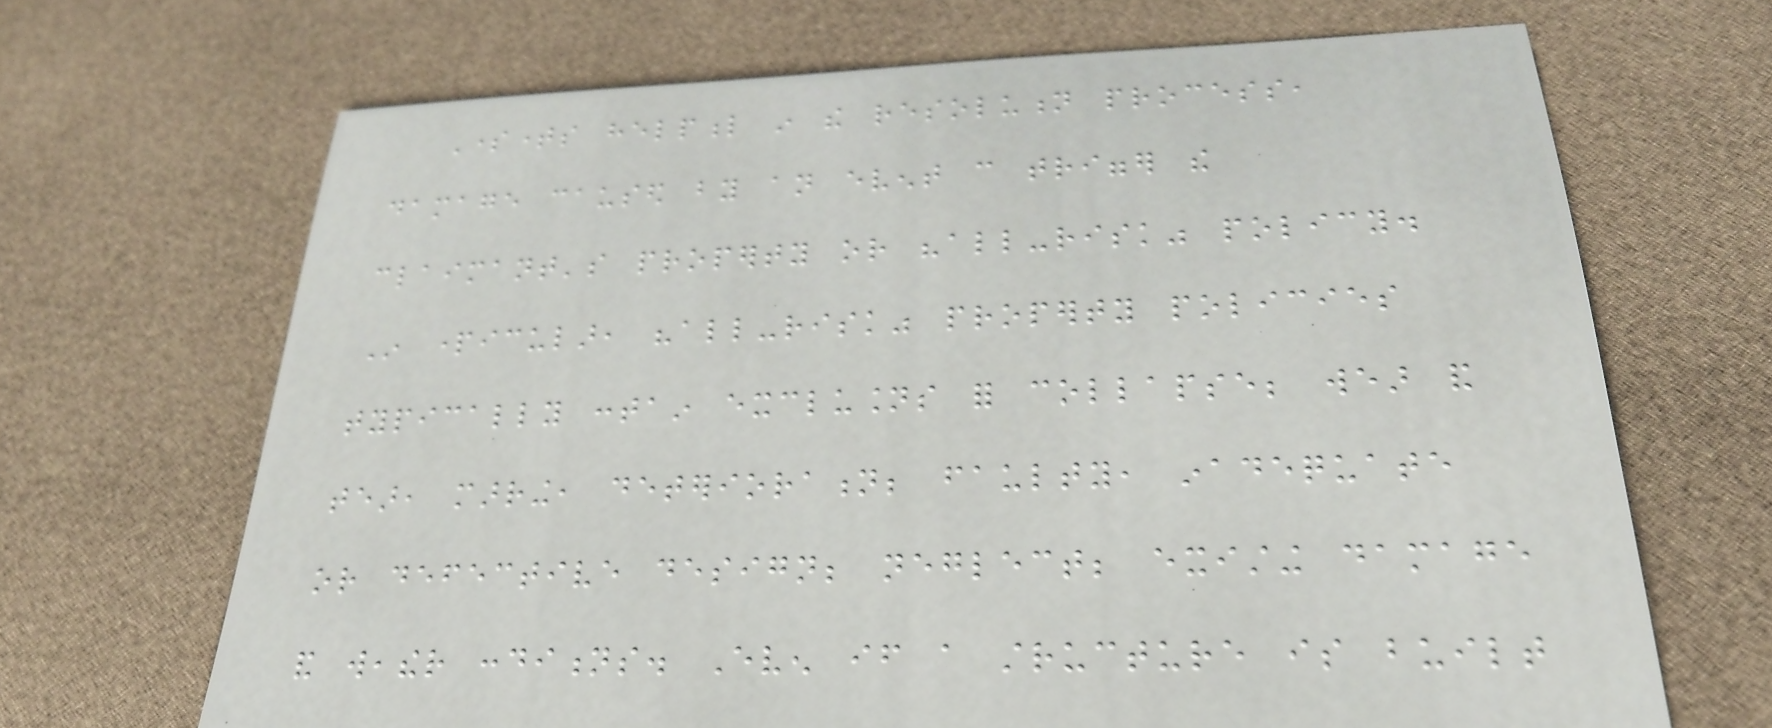Sometimes helpful in the resolution process,
damage caused by an event can trigger the
claimant's property or "all-risk" policy.
In particular, "all-risk" property policies
typically contain exclusions for collapse; wear and
tear, marring, deterioration; faulty, inadequate
or defective design; neglect; existing damage
and weather conditions. Even if a structure is built
